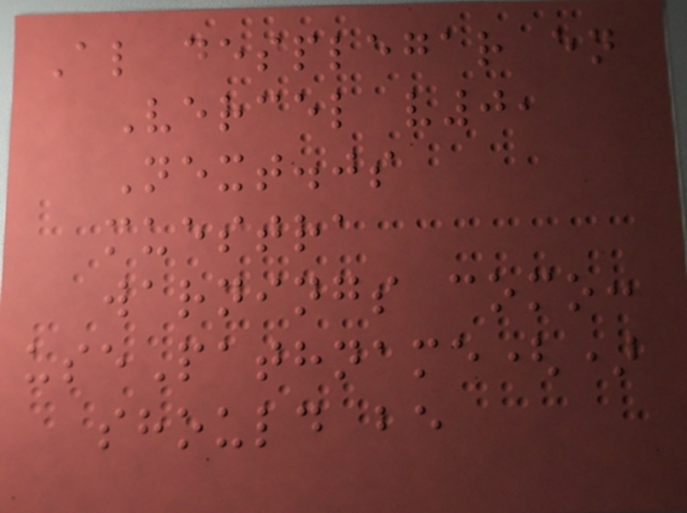Al desplegar en
Vercel v0,
Next.js
muestra
warnings como:
usePathname()
should be
